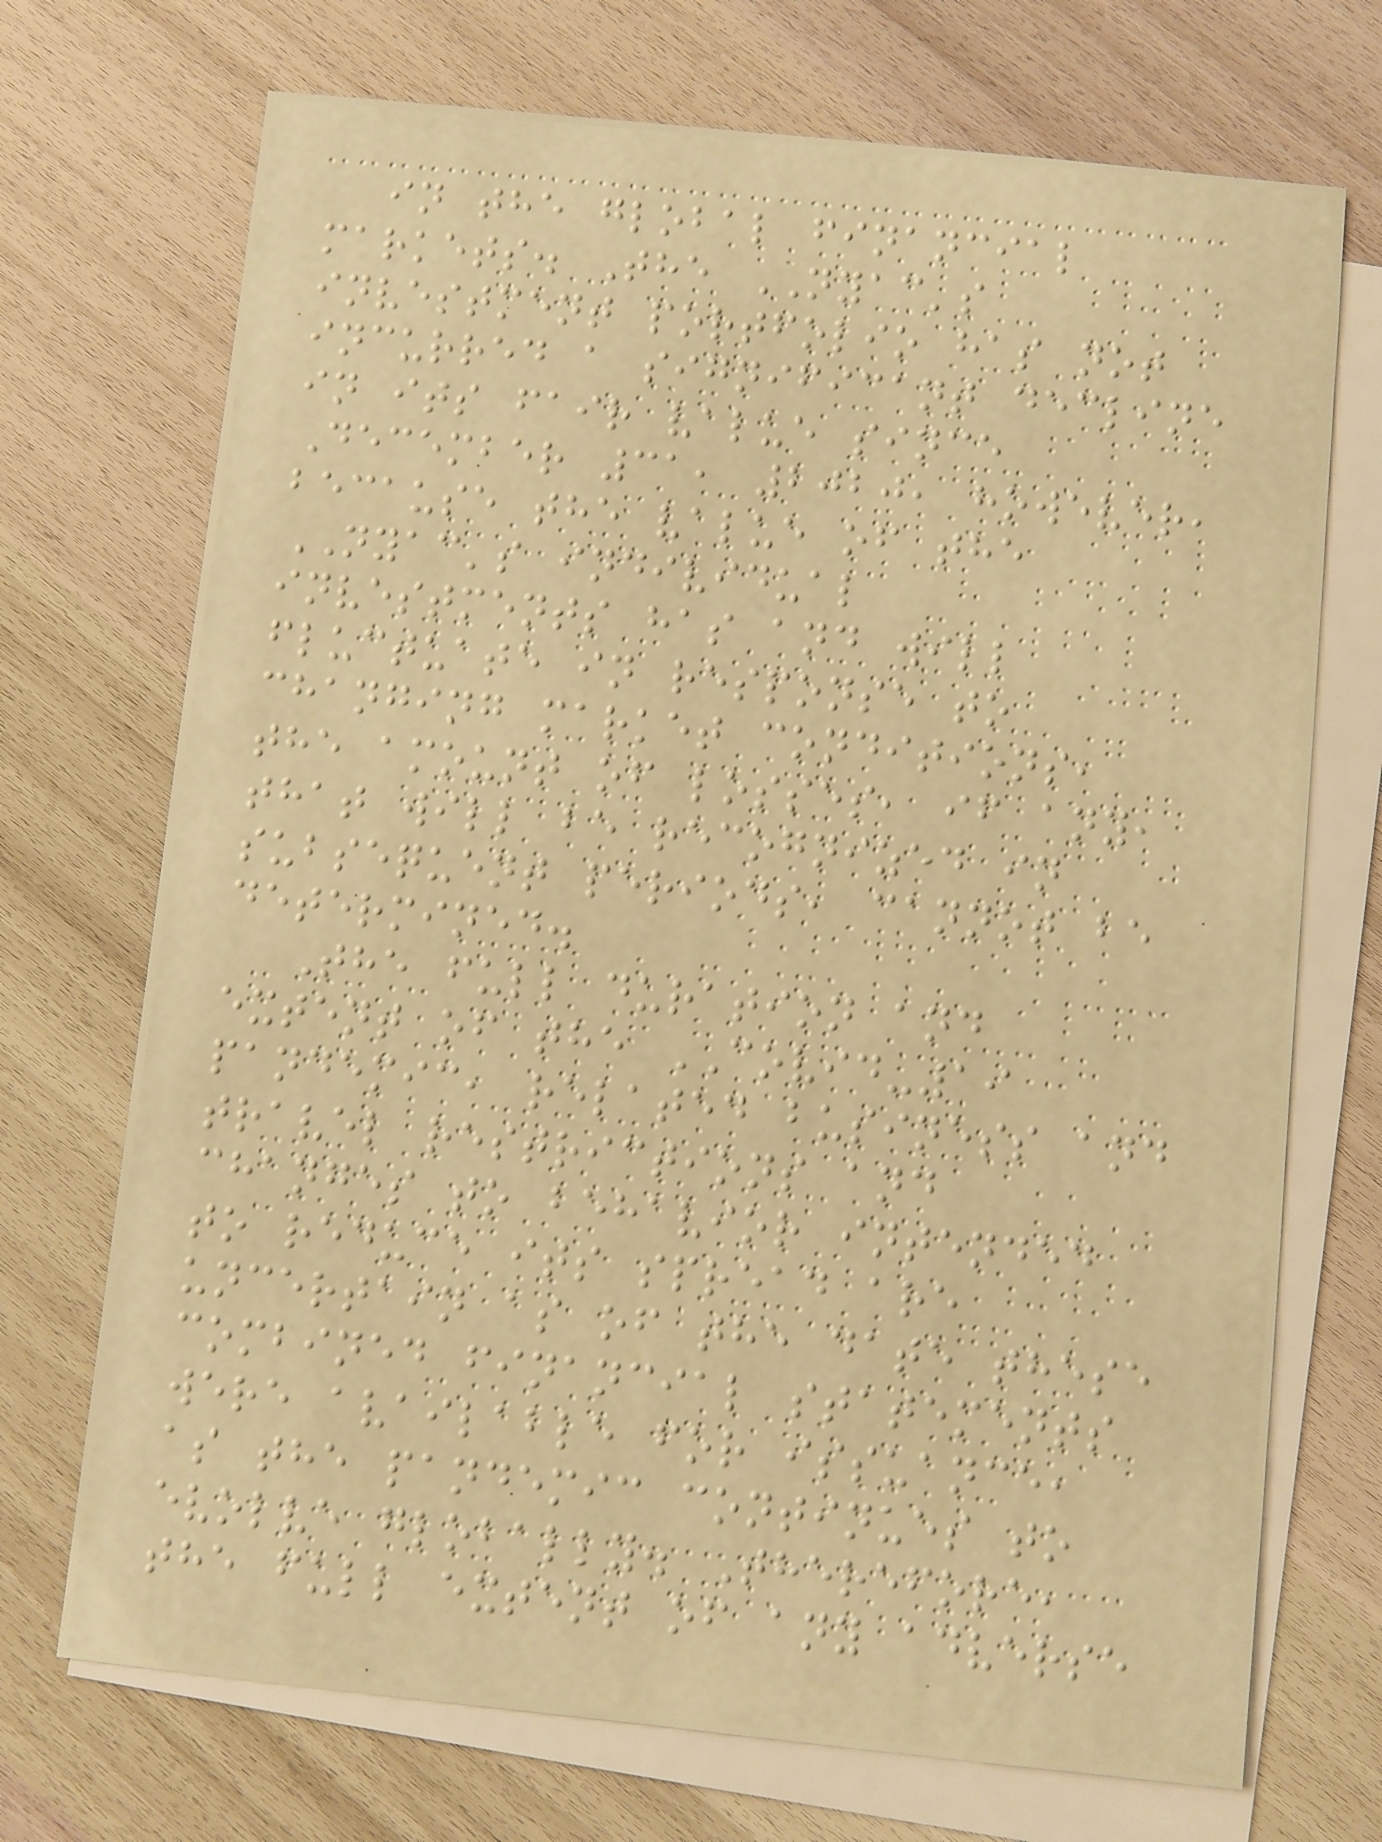in the global financial
markets. The NYAC's
investment portfolio has not
incurred a significant decline
in its fair value since
December 31, 2020, however,
because the value of the
NYAC's individual
investments has and will
fluctuate in response to
changing market conditions,
the amount of losses, if any,
that will be recognized in
subsequent periods, cannot be
determined.
The full duration and
extent of the COVID-19
pandemic, related business and
travel restrictions and
changes to behavior intended
to reduce its spread are
uncertain as of the date these
combined financial statements
were available for issuance,
as the pandemic continues to
evolve globally. Therefore,
the full extent of any adverse
